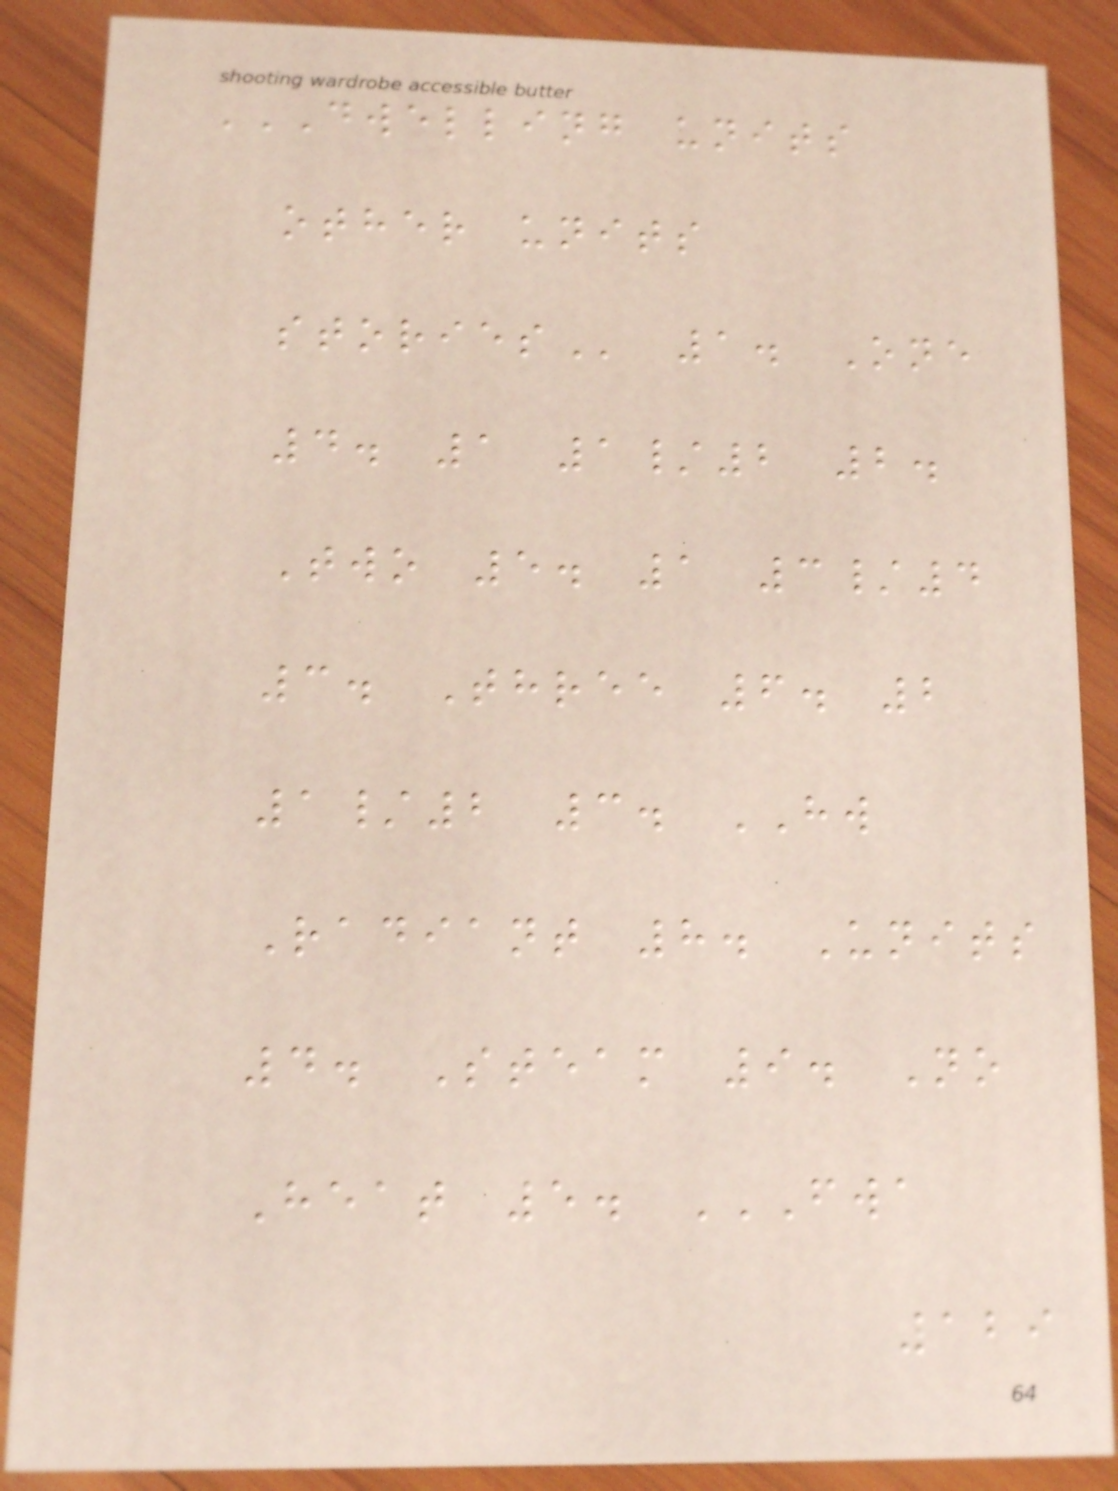DWELLING UNITS
OTHER UNITS
STORIES 1. One
4. 1 1/2 2.
Two 5. 1 3/4
3. Three 6. 2
1/2 3. HW
Radiant 8. Units
4. Steam 9. No
Heat 5. FWA
129
